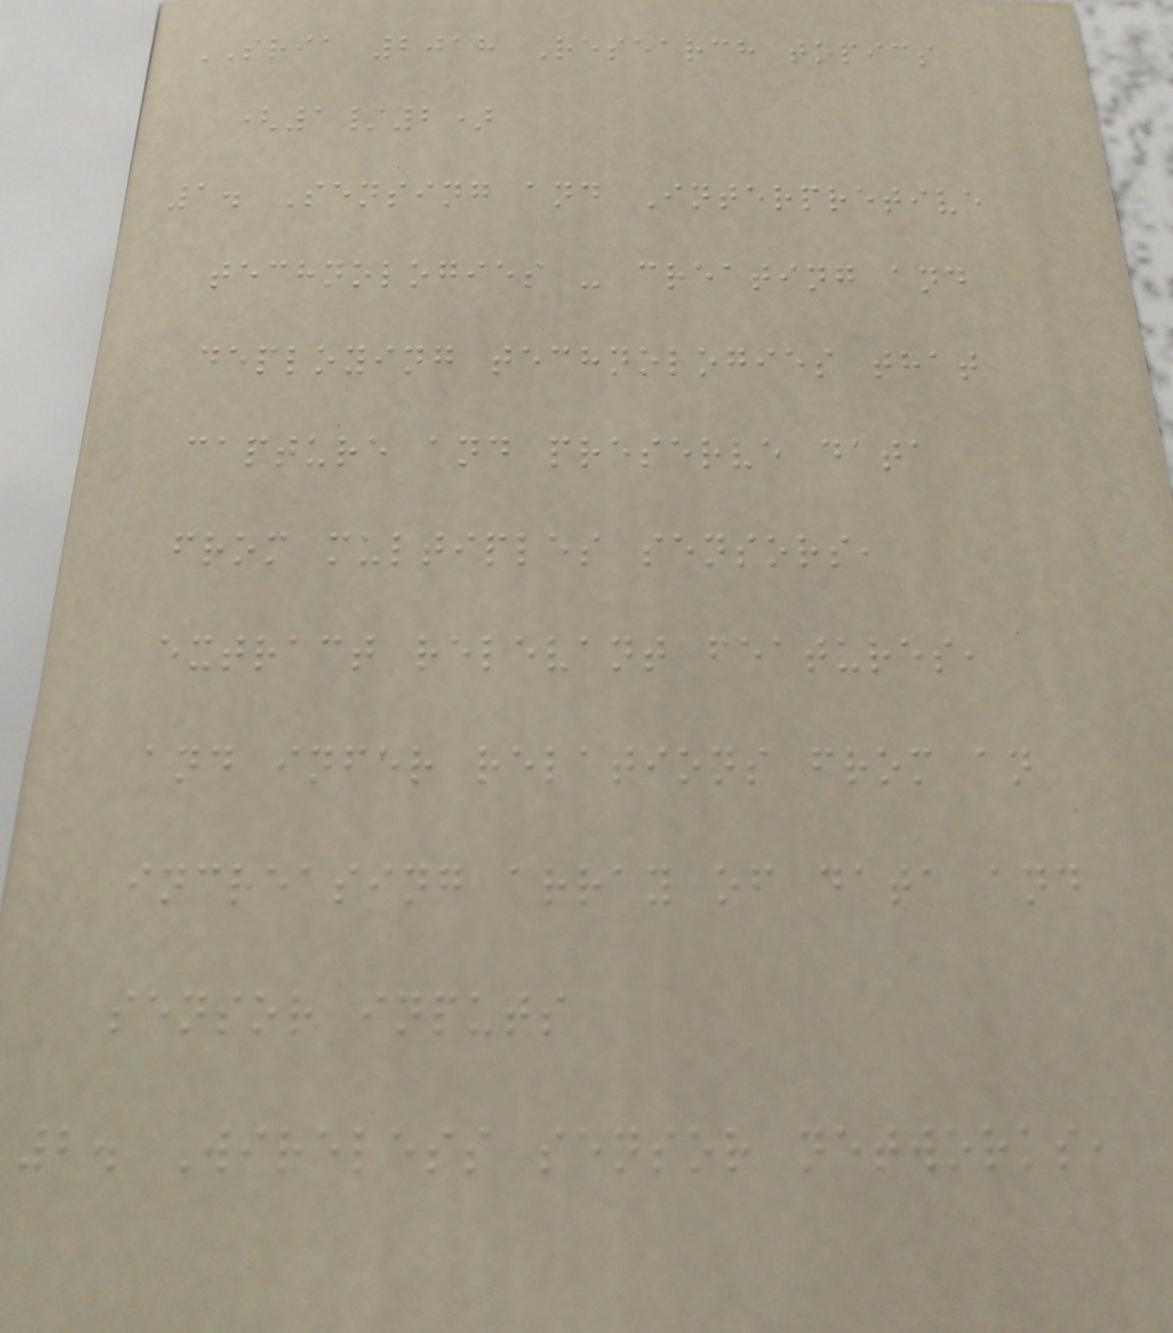SRIA 2018 Research topics
(1/2)
1. Sensing and Interpretive
technologies - creating and
deploying technologies that
capture and preserve data
from multiples sensors,
extract relevant features,
and infer relations from an
increasing array of data and
sensor inputs
2. Wireless sensor networks,
